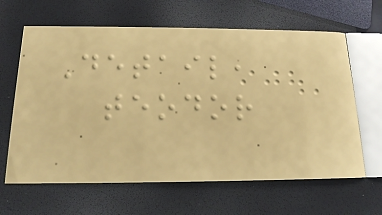Detail,
teodor
